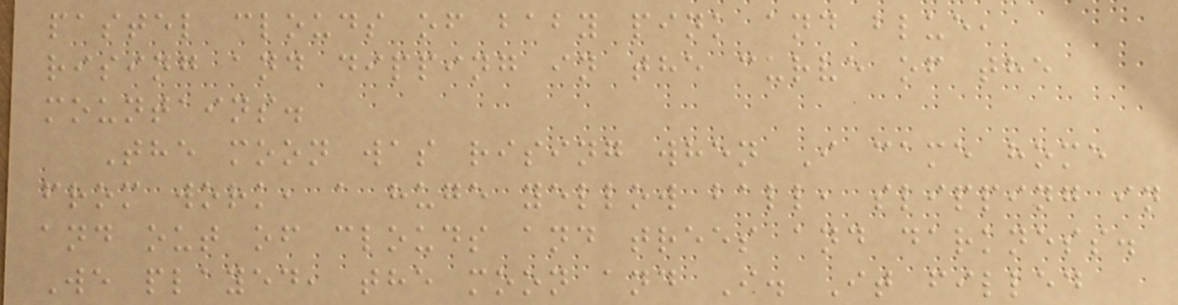pastel clouds of baby pink and blue,
rising and dipping in the curve of the
mountains.
The moon was rising when I came home
from work, a huge yellow ball, slipping in
and out of clouds and trees and darkness.
We played, the moon and I. It filled
